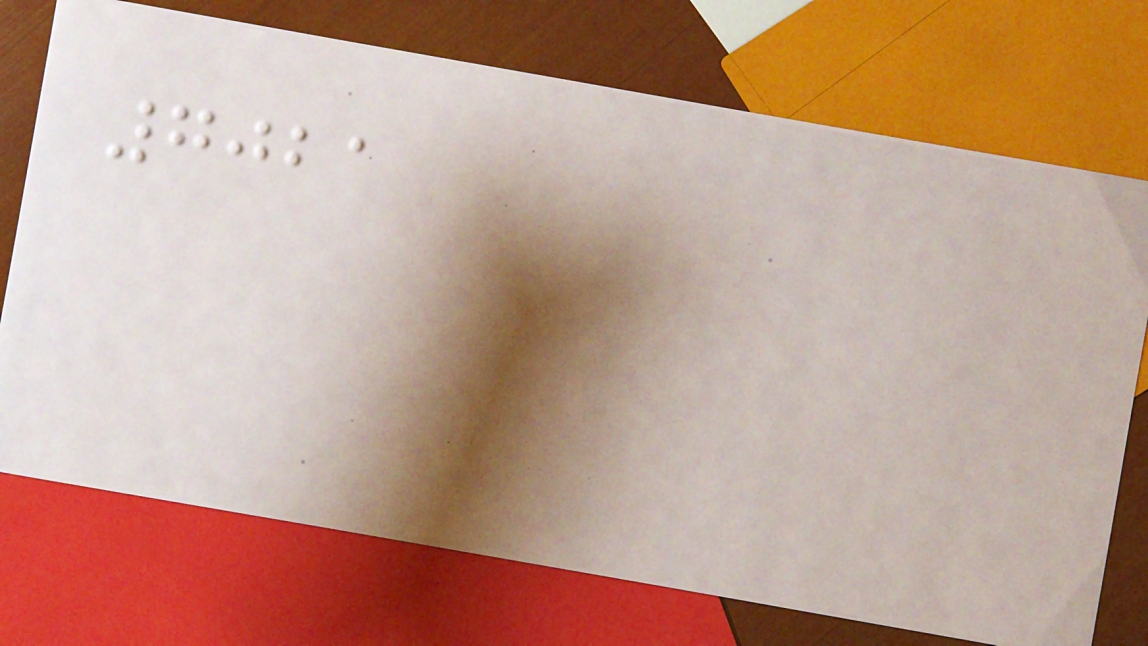7021
